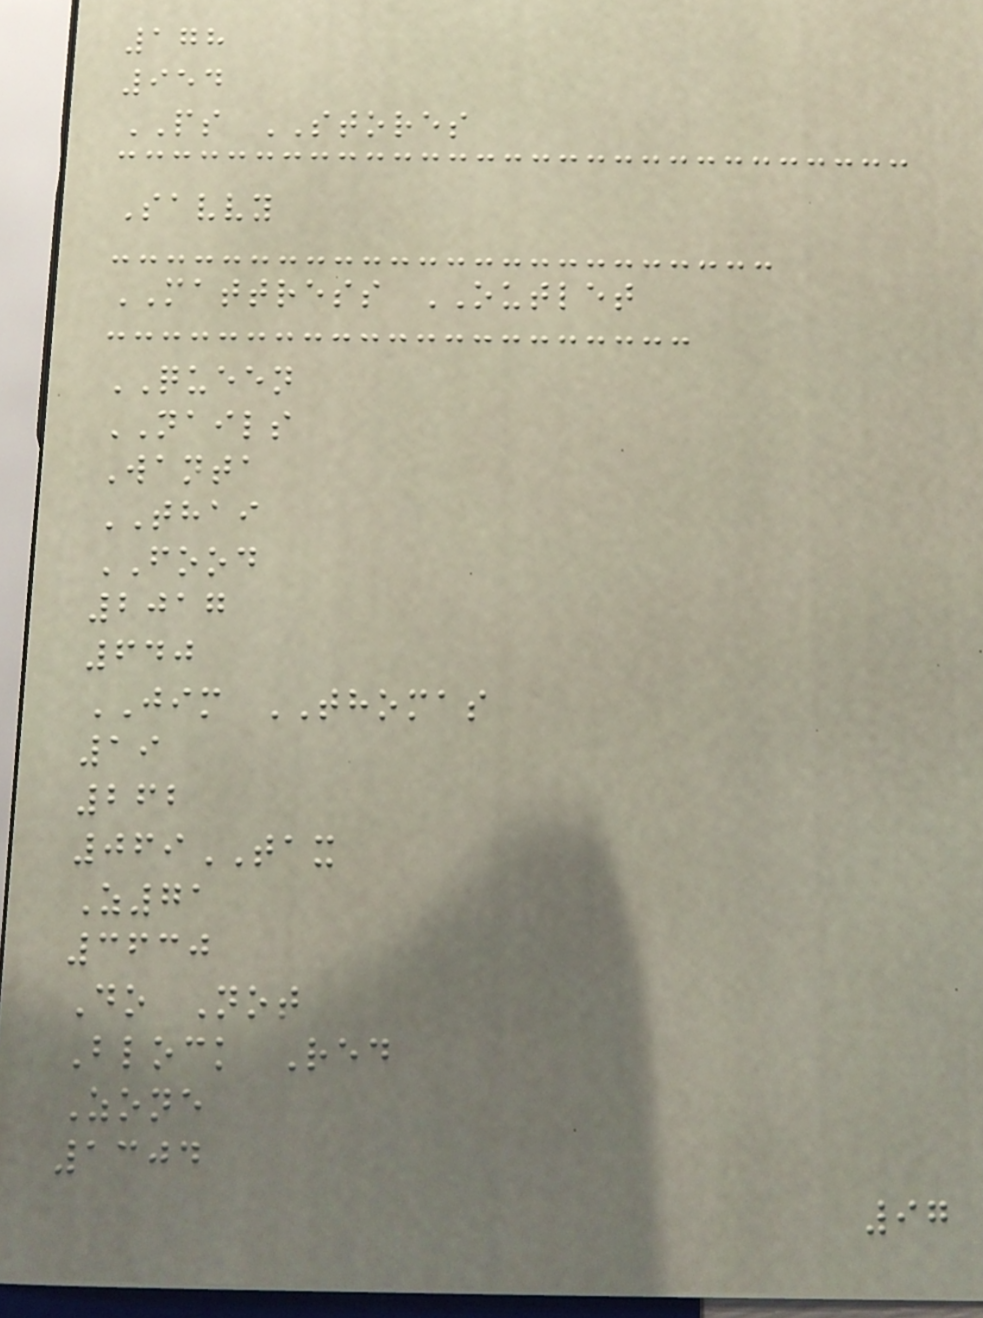178
954
PS STORES
Savvy
MATTRESS OUTLET
QUEEN
NAILS
Wanta
THAI
FOOD
2017
640
JIM THOMAS
19
262
069TAX
Z71
3630
Do Not
Block Red
Zone
1304
97
